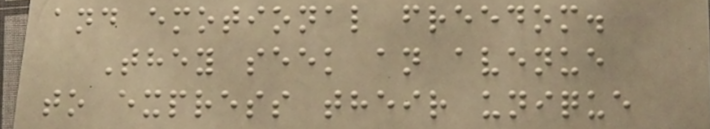and emotional freedom.
They seek an avenue
to express their unique
